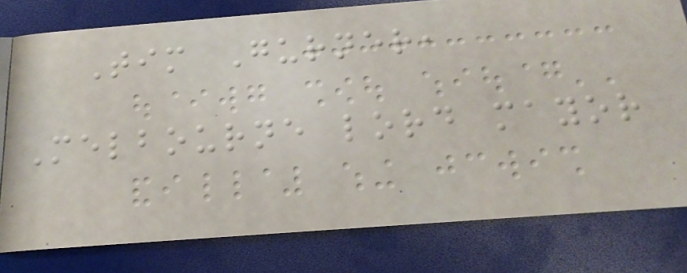Tim Gurner,
Melbourne lord mayor
